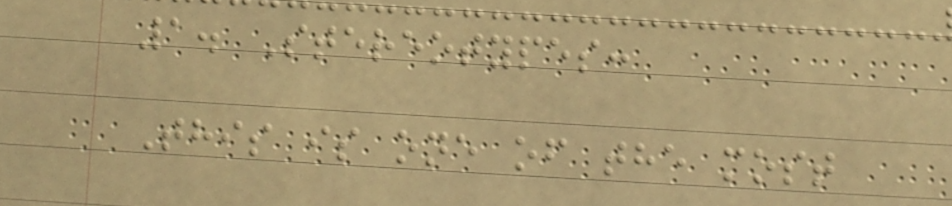1. Stereotypes:
This is one of the most
